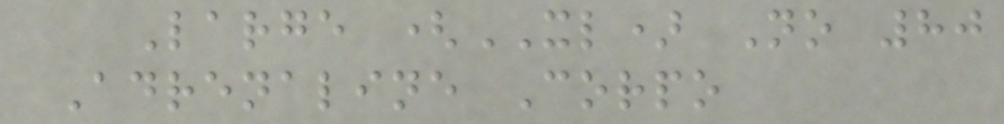Large (XL) No 80
Adrenaline Corpo
